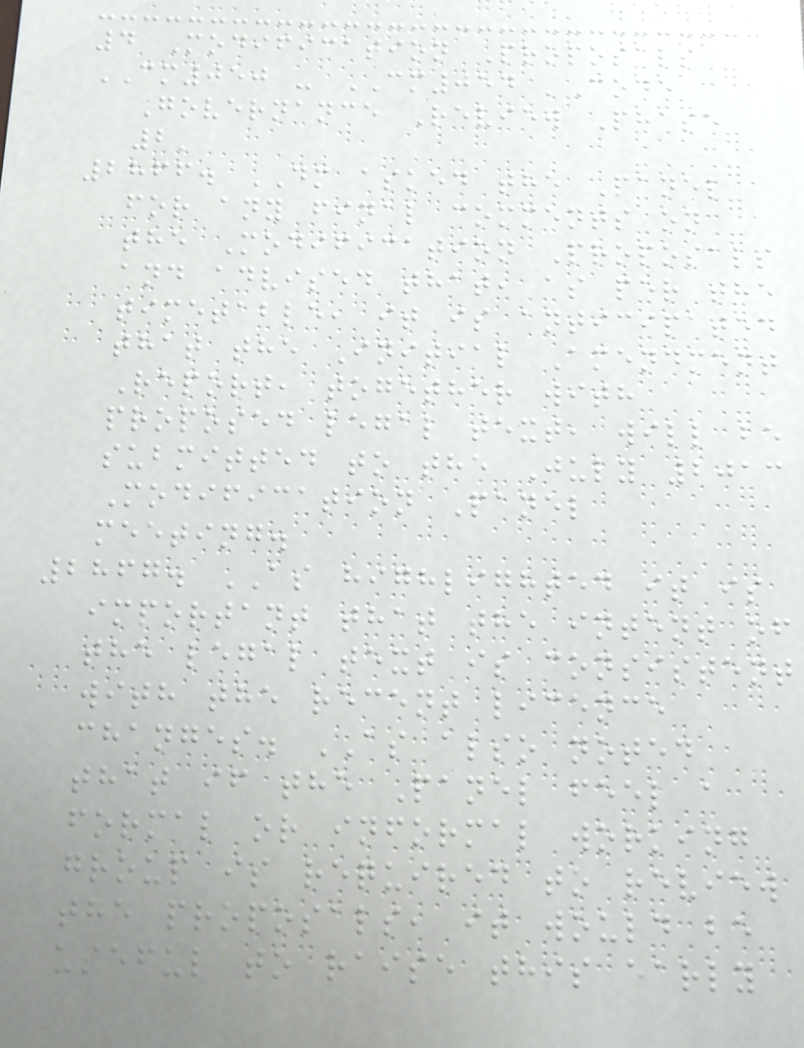4 Modification Proposals
CM050 - CM054 'Code
Governance Review Phase
2'
2866. DM asked the Panel
for any final comments on
the Modification Proposals
and advised that, as per the
timetable, it is anticipated
that the Initial Amendment
Report, together with
proposed legal text, will be
submitted to the July 2013
Modification Panel
meeting.
2867. AS highlighted it is
important that the intent of
the legal text is consistent
with the recent licence
changes. AS also noted
that if the Panel feel a
formal or informal working
group is required to review
the proposals, it would be
useful to raise this early
